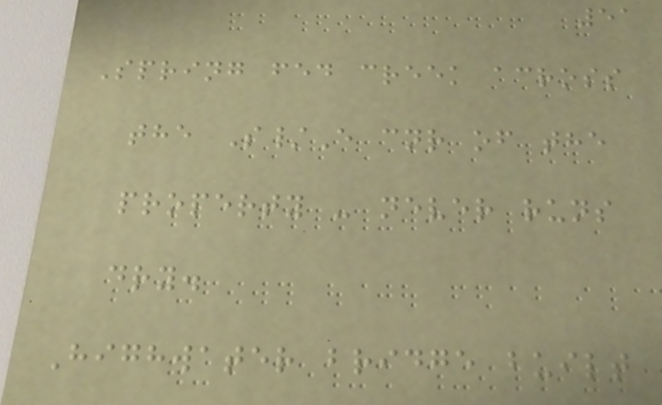51
Spring fed creek across
the S/E cnr of the
property - never runs
dry.
Highwater bridge built
